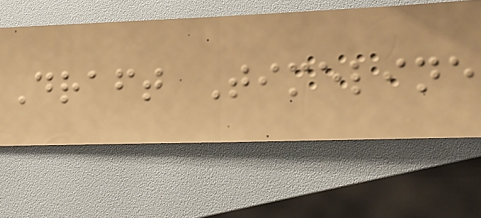Draft Timeline
